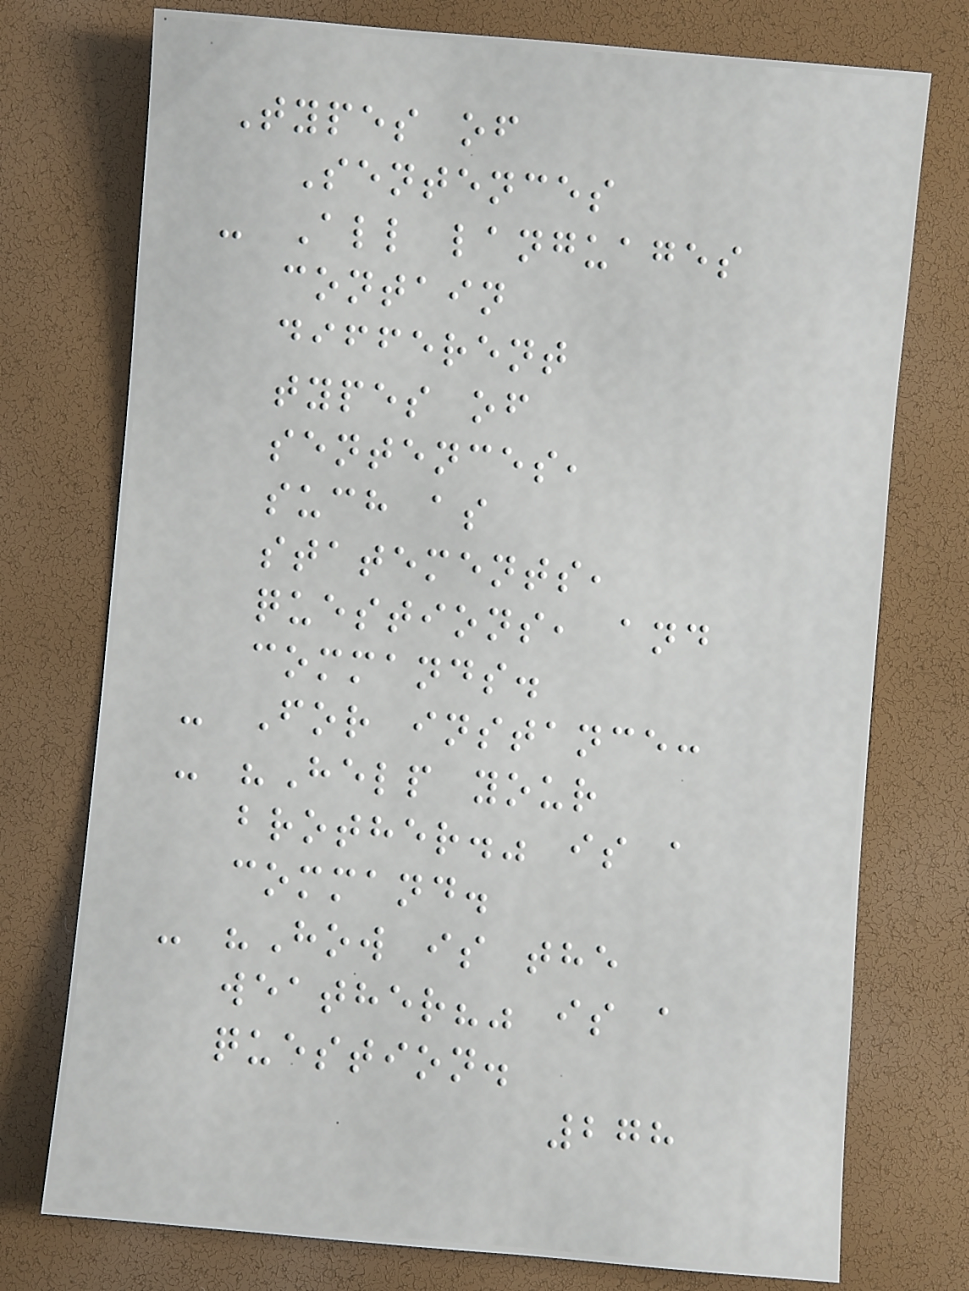Types of
Sentences
- All languages
contain
different
types of
sentences,
such as
statements,
questions, and
commands.
- For instance:
- "Help your
brother." is a
command.
- "How is the
weather?" is a
question.
278
